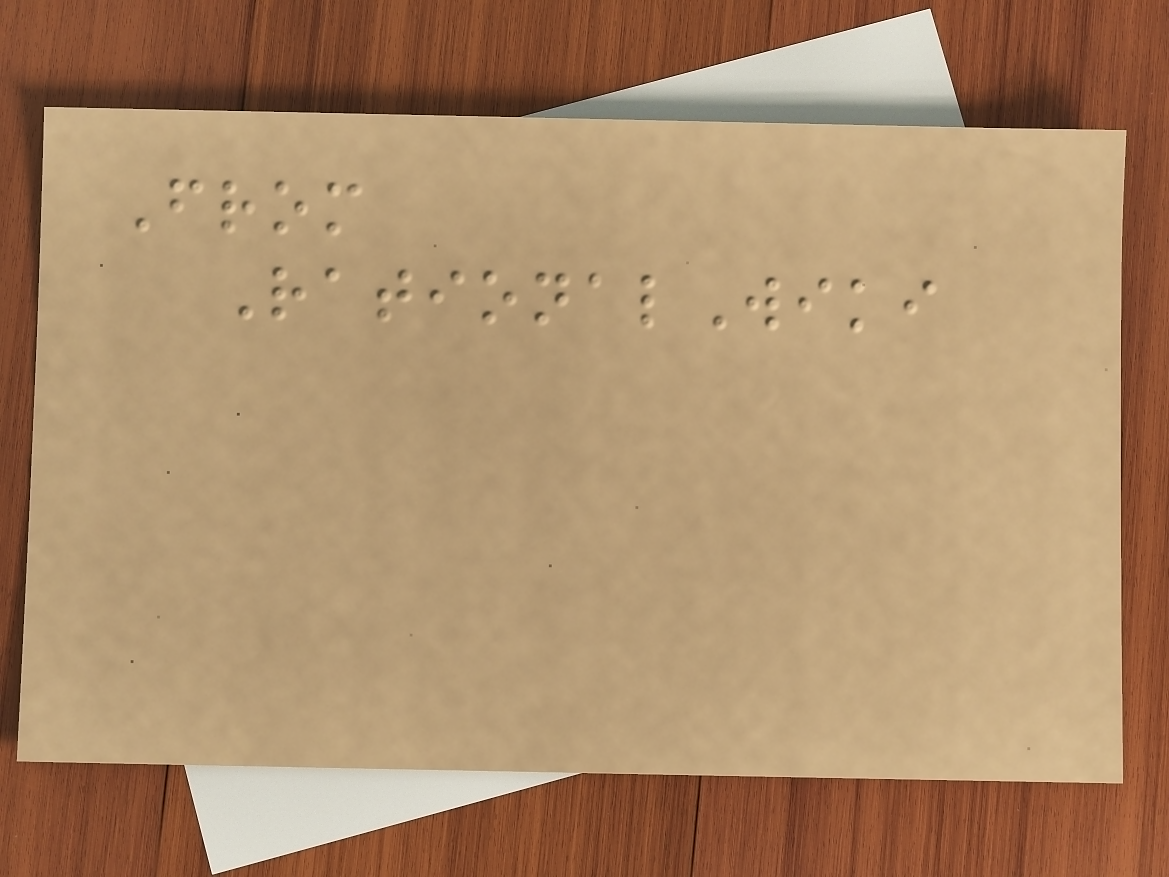From
RationalWiki
